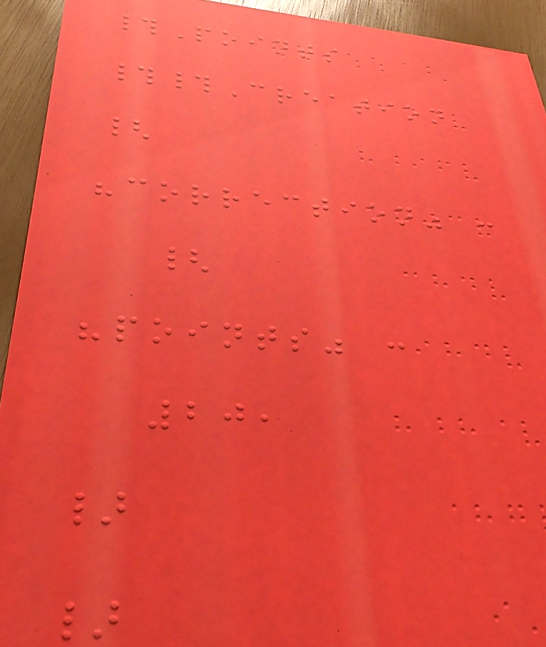#Points
##Creation
{
"correction" :
{
"points" :
20,
}
}
